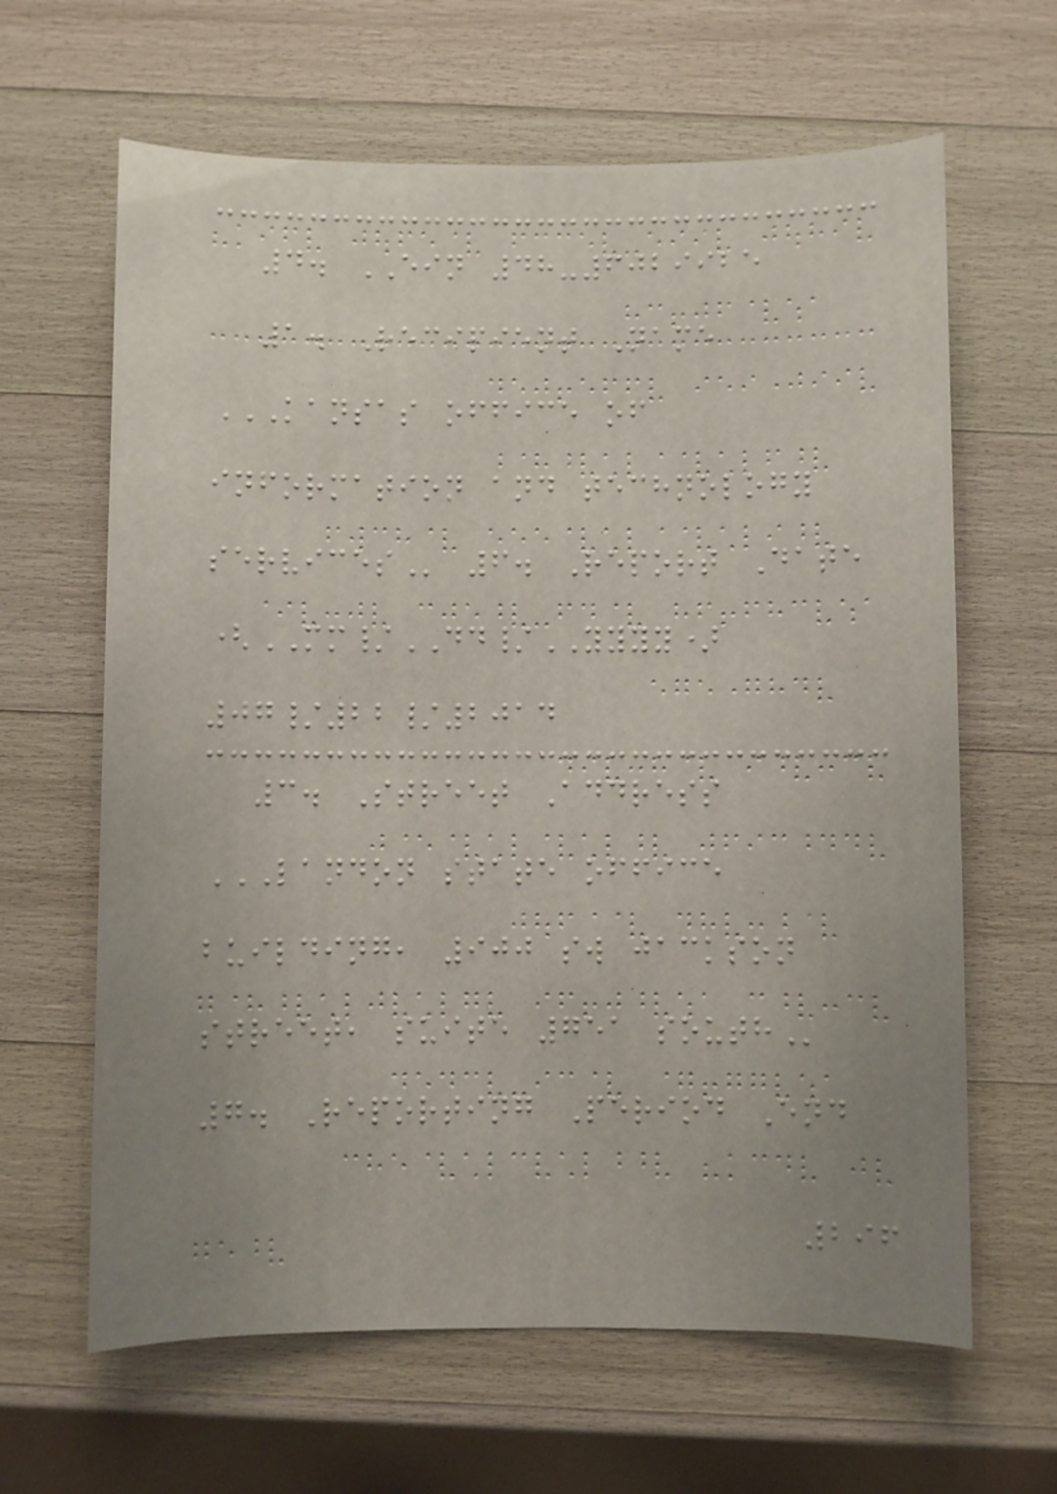4. EIN 48-6029925
1. Recipient Name
KANSAS OFFICE OF
INFORMATION AND TECHNOLOGY
SERVICES 6. Report Date
(MM/DD/YYYY)
07/22/2014
3. Street Address
LANDON STATE OFFICE
BUILDING, 900 SW JACKSON
STREET, SUITE 751 SOUTH
7. Reporting Period End
296
